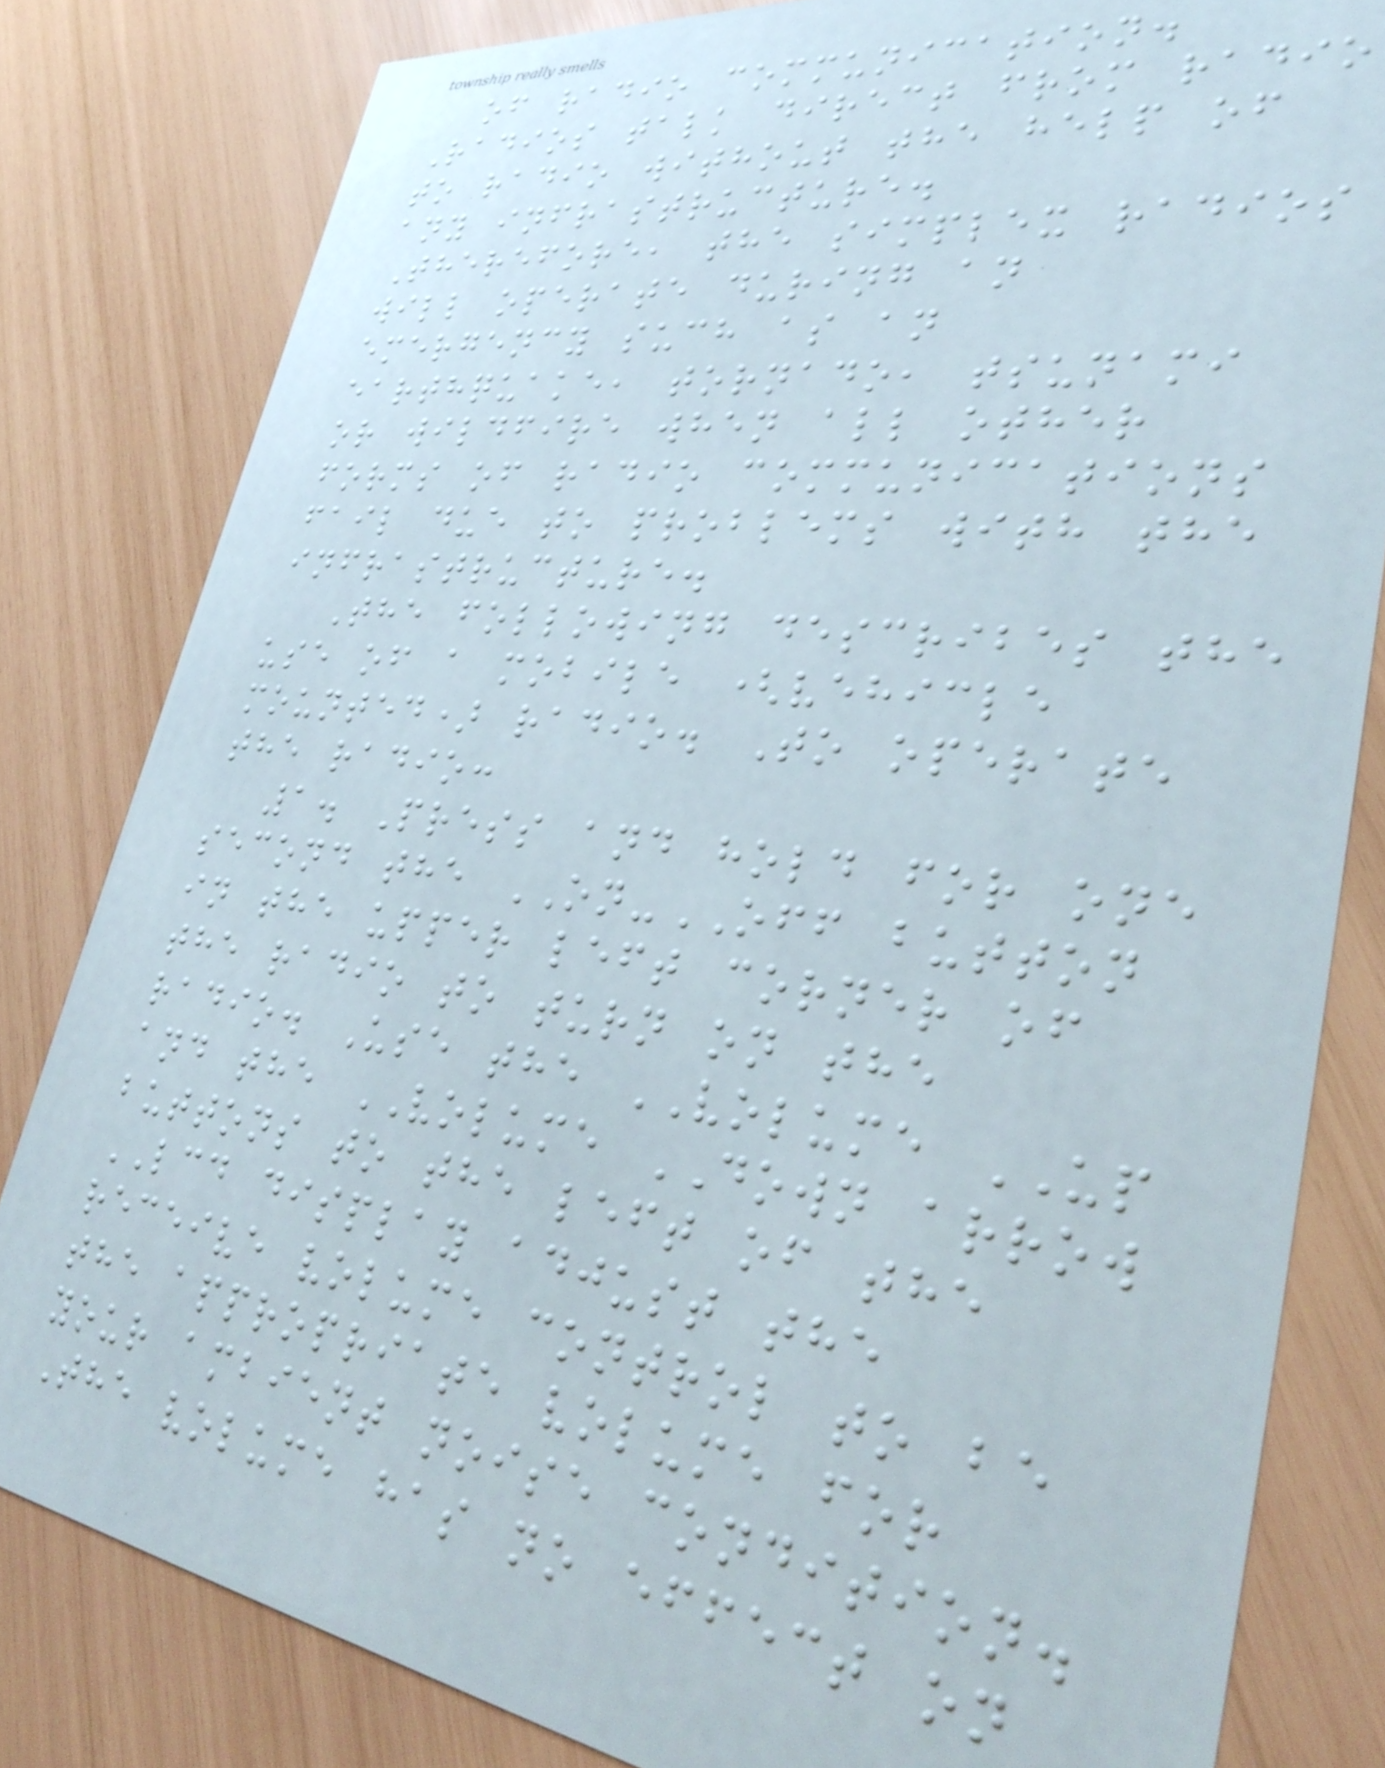of radio communication.
Radios talk direct from radio
to radio without the help of
any infrastructure.
Therefore, the simplex radios
will operate during an
emergency such as an
earthquake, tornado, tsunami
or wildfire when all other
forms of radio communications
fail due to problems with the
infrastructure.
The following describes the
use of a mobile (vehicle
mounted) radio. To operate
the radio:
1. Press and hold for one
second the ON-OFF button
in the upper left corner of
the radio to turn on the
radio. Use the VOLUME UP
and the VOLUME DOWN arrow
buttons to the left of the
LCD display adjust the
receive volume control to be
the appropriate volume for
your ambient noise condition.
The volume has no effect on
